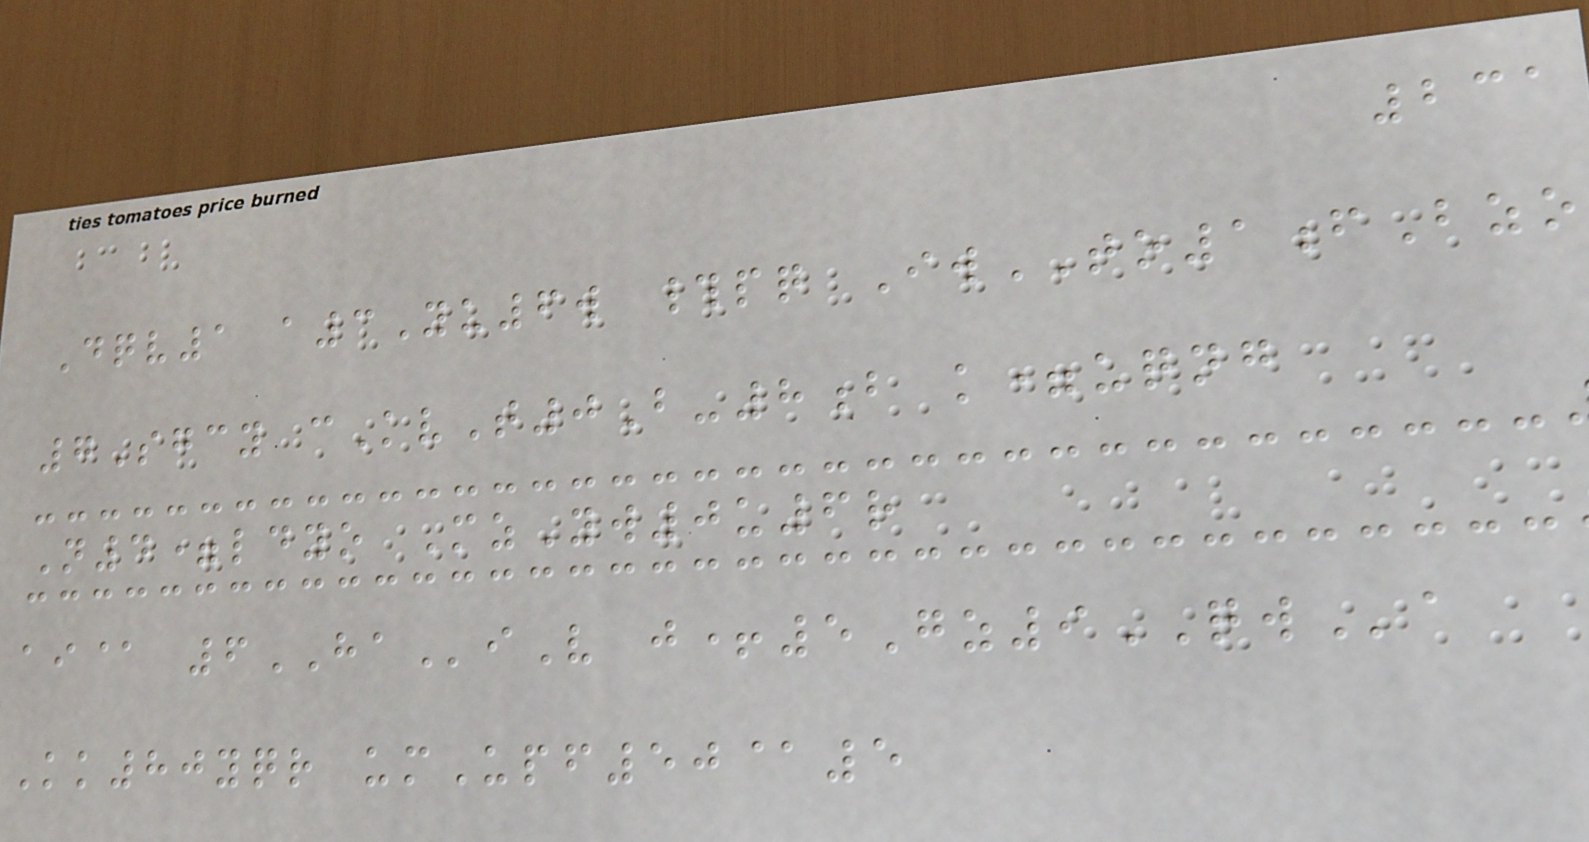231
Dqv1 a3Yu6w #pq IwTO1fBzo
7Sgcy cKvT0B-8b k=uqng
N4=ldyo MzYw0u6r
ai@ 6HAiV j+5Gz9QWa
Kk80yqr umUpf50@5
